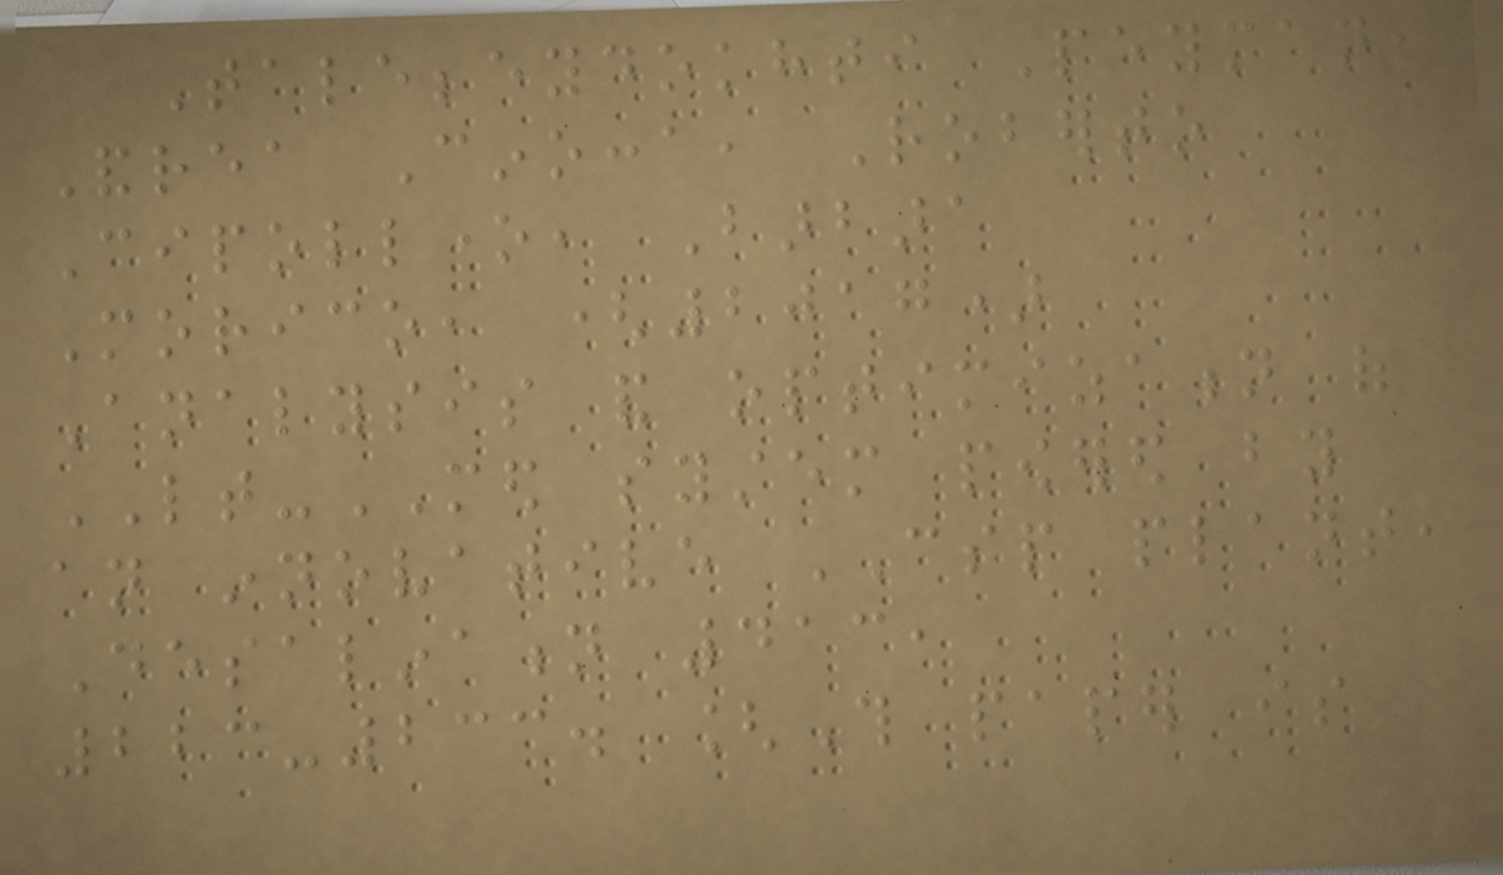Talebbeydokhti Peyman,
Andrea Cinocca, Roberto
Cipollone, Barbara
Morico, (2017)
Analysis and optimization of
LT-MED system powered by
an innovative CSP plant,
Desalination 413,
223-233. [This paper is
